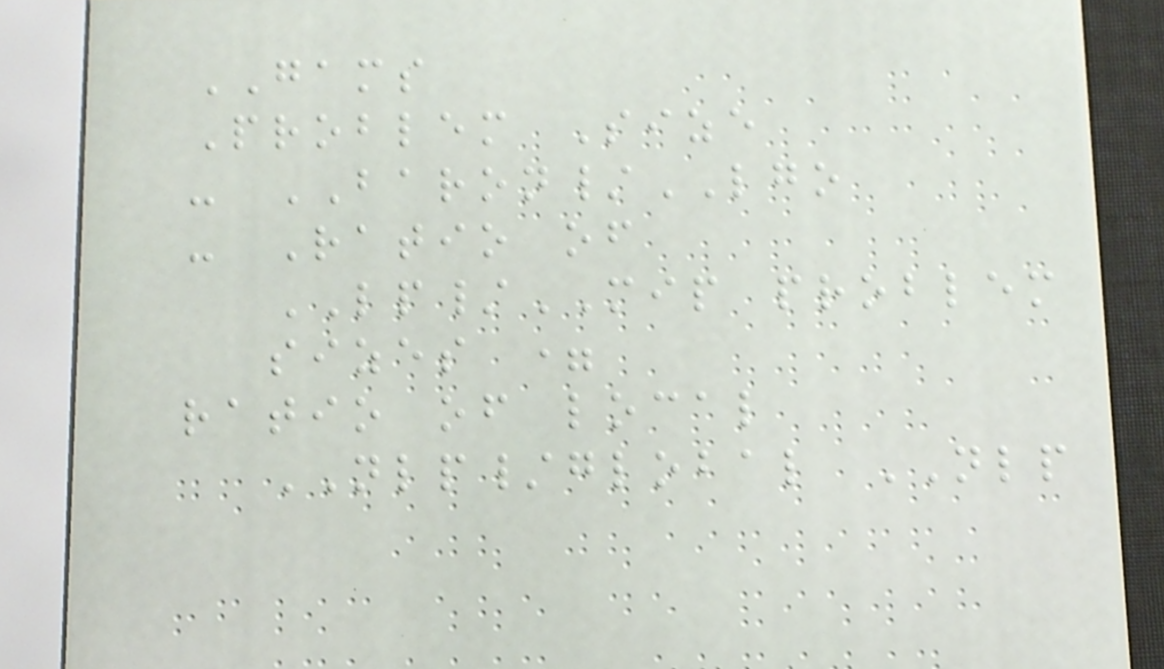GAMS
Problem Size
- BARON/LGO
- Ratio of
LP/MIP problem
sizes =
ratio of local
NLP/global NLP
